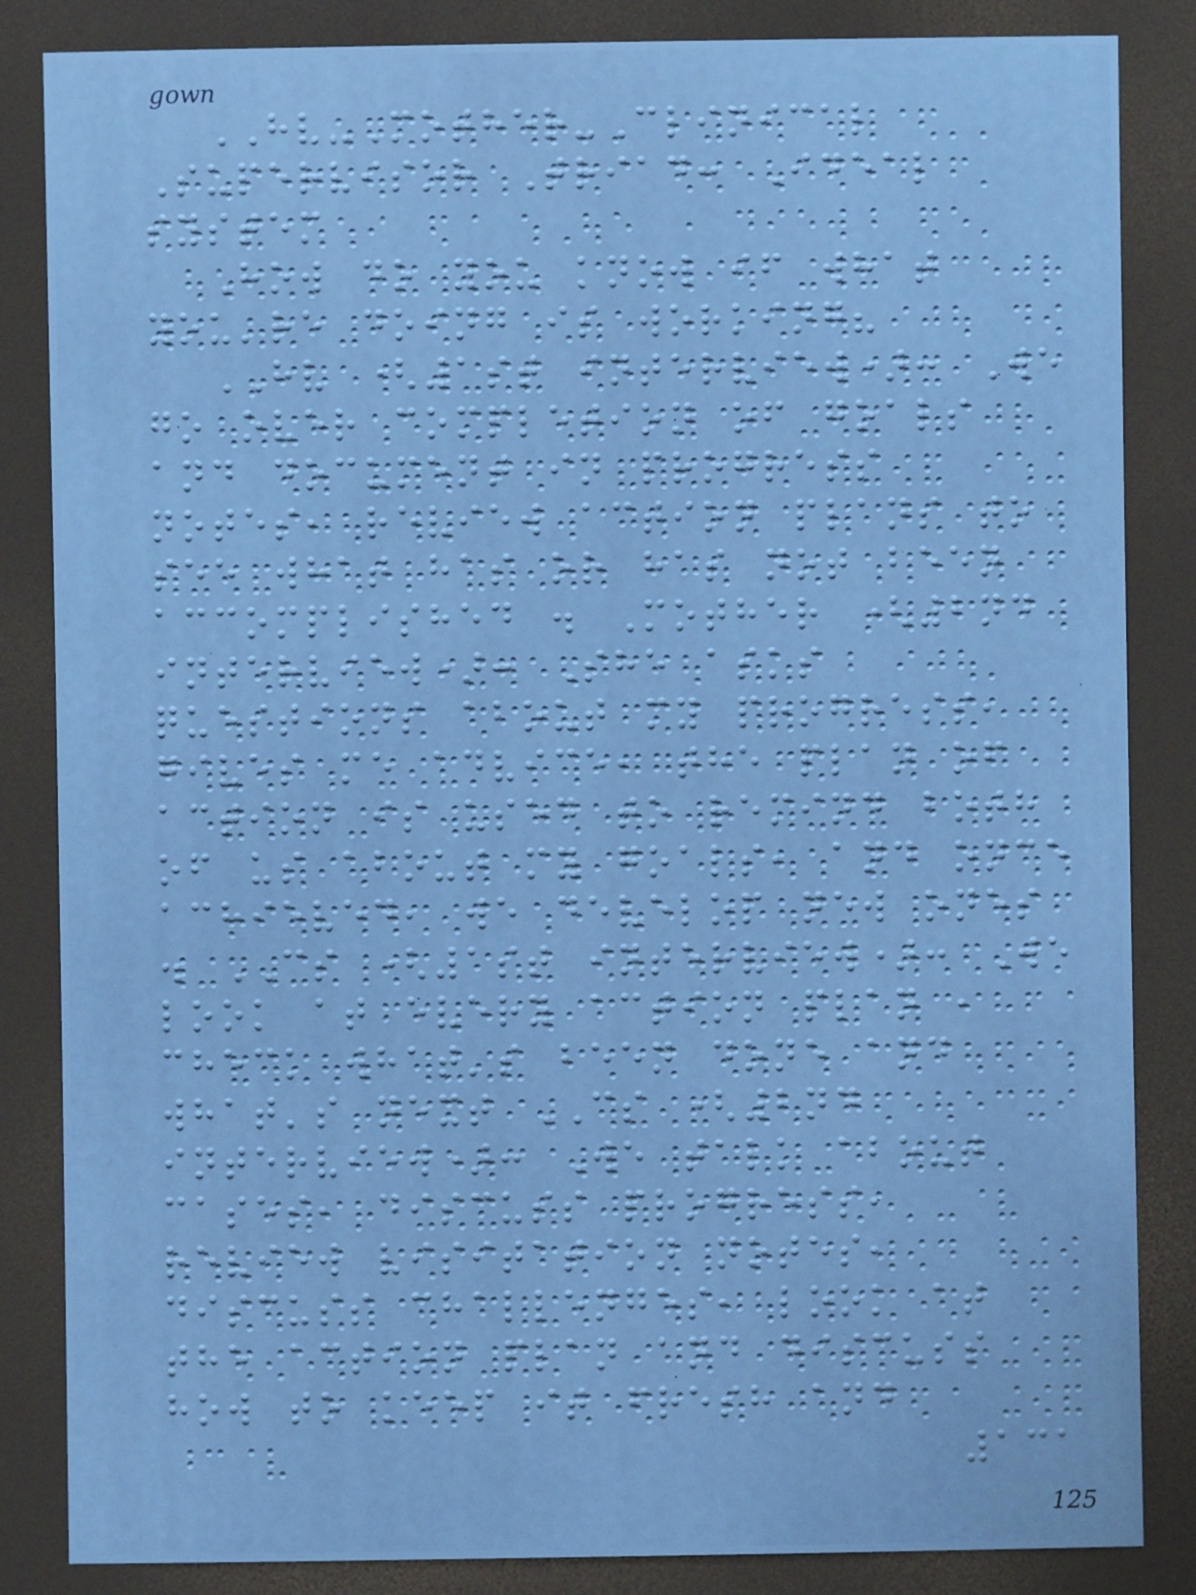HV-Mother-Clinical
Supervisor Triad: Ideal
system
How do you know if what
you're doing is working?
HV (1st interview): We
go over completion of goals
and document in progress
notes, review action plans to
see what has or has not been
accomplished . Mother (2nd
interview): She asks
questions about my progress,
gives me advice, the plan of
action is used to remind both
of us about my goals, and once
achieved, we develop new ones
. CS (1st interview): We
look at every action plan ,
check what's been done and
what's next CS (2nd
interview): We talk about
cases, discuss progress,
review visitation notes,
discuss challenges, look at
the action plan and discuss
how to keep it fresh and
131
